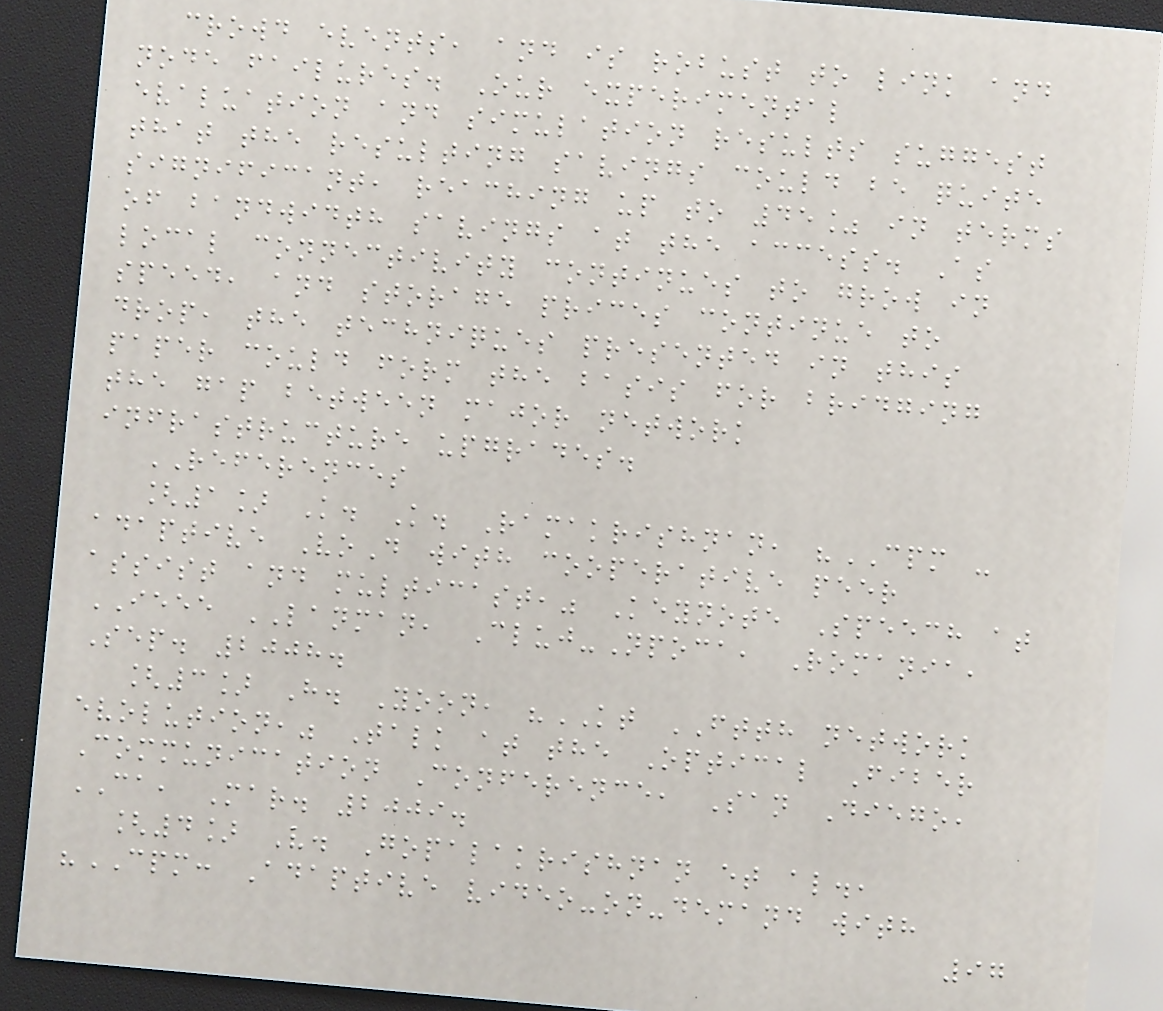crowd events, and is robust to link and
node failures. Our experimental
evaluation and simulation results suggest
that the resulting savings could be quite
significant, reaching up to 45% in terms
of bandwidth savings at the access. As
local connectivity continues to grow in
speed, and storage prices continue to
drop, the techniques presented in this
paper could form the basis for bridging
the gap between major network
infrastructure upgrades.
REFERENCES
[1] K. K. Ramakrishnan, "CPM -
adaptive VoD with cooperative peer
assist and multicast," Keynote Speech at
IEEE LANMAN, Cluj-Npoca, Romania,
Sep. 2008.
[3] H. Yoon, "KT FTTH network
evolution," Talk at the Optical Fiber
Communication Conference, San Diego,
CA, Mar. 2009.
[4] V. Gopalakrishnan et al.,
"CPM: Adaptive video-on-demand with
97
